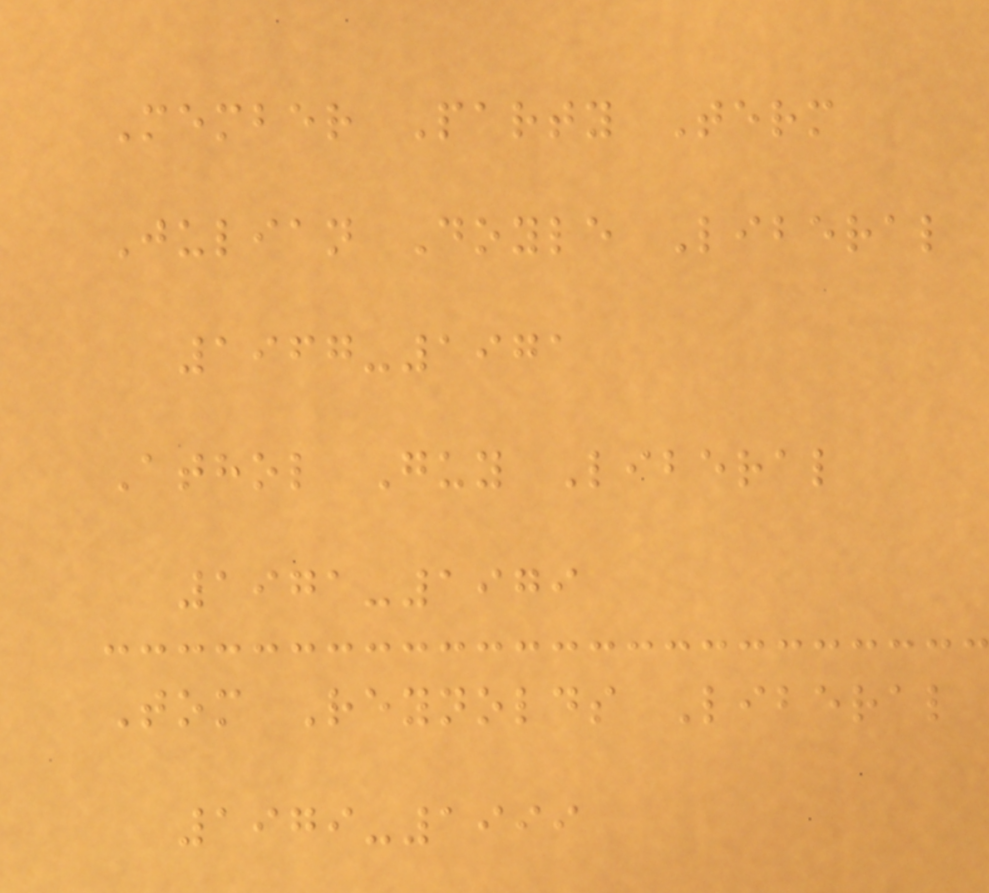Member Party Term
Julian Doyle Liberal
1967-1971
Athol Guy Liberal
1971-1979
Tom Reynolds Liberal
1979-1999
